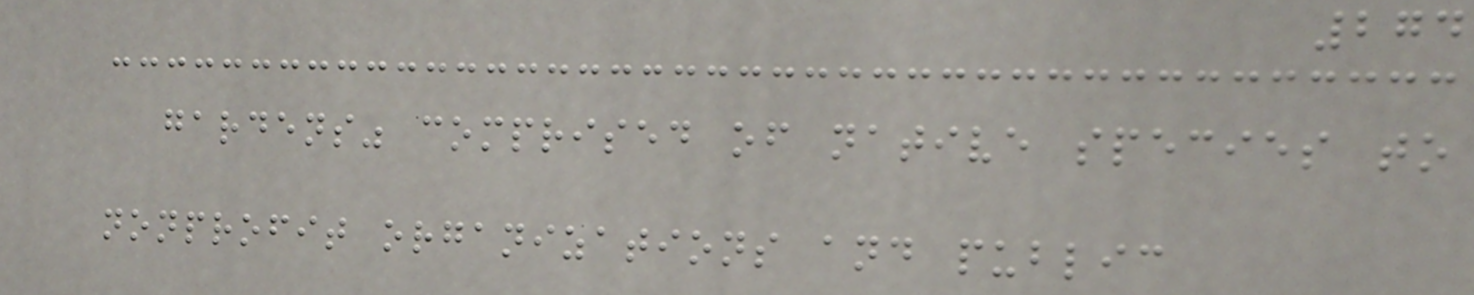274
gardens" comprised of native species to
nonprofit organizations and public
